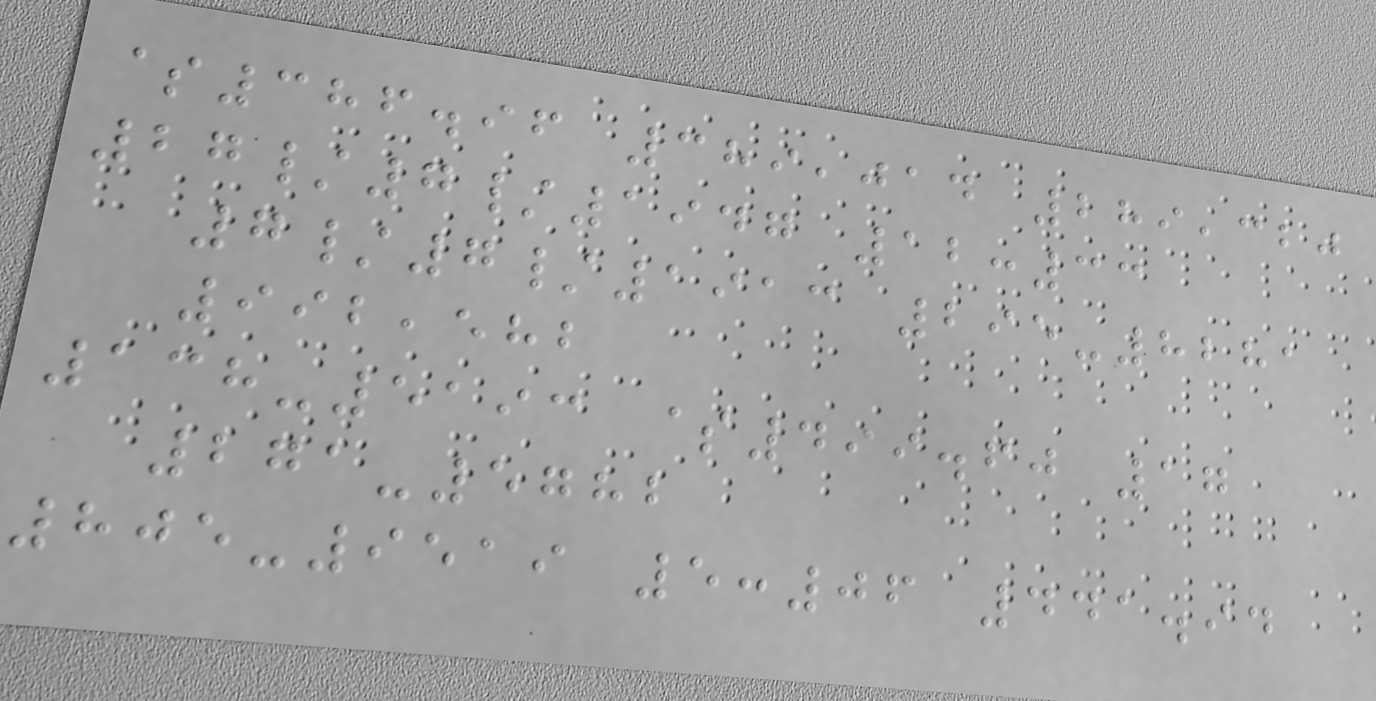$386.96 389,014 289,320
27/7/1947 12:33
7/7/1913 295-8281
992,582
138-5193 $499.60 17
271-5782
805-9519 5:06 441.94
